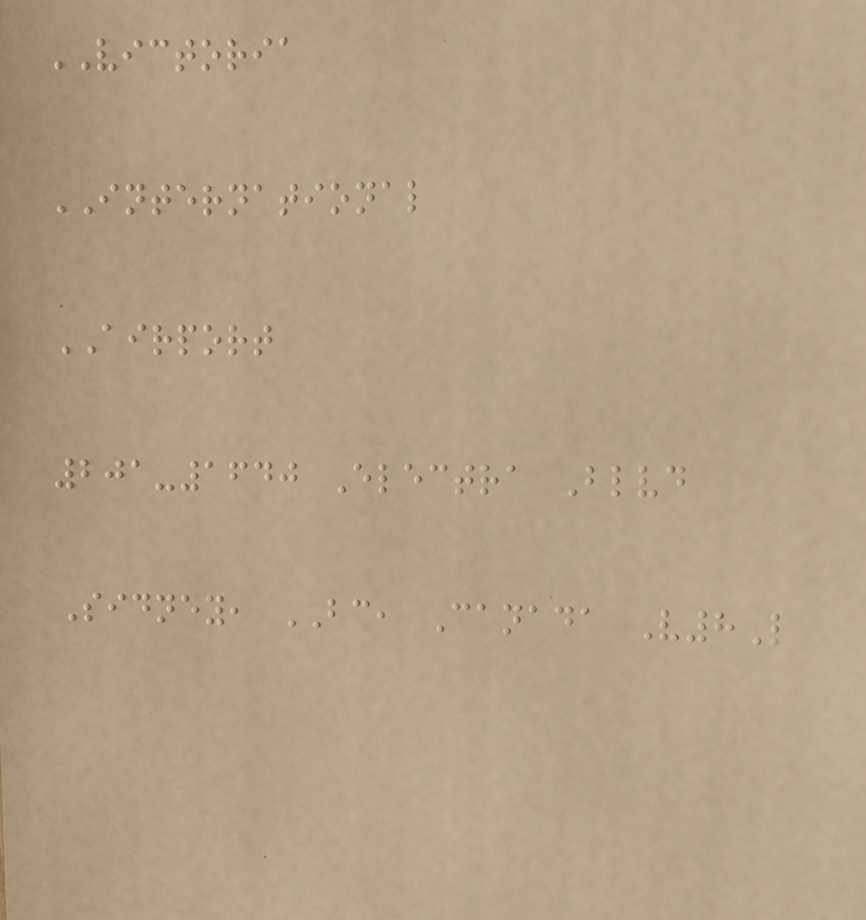VICTORIA
INTERNATIONAL
AIRPORT
201-1640 Electra Blvd
Sidney, BC, Canada V8L
